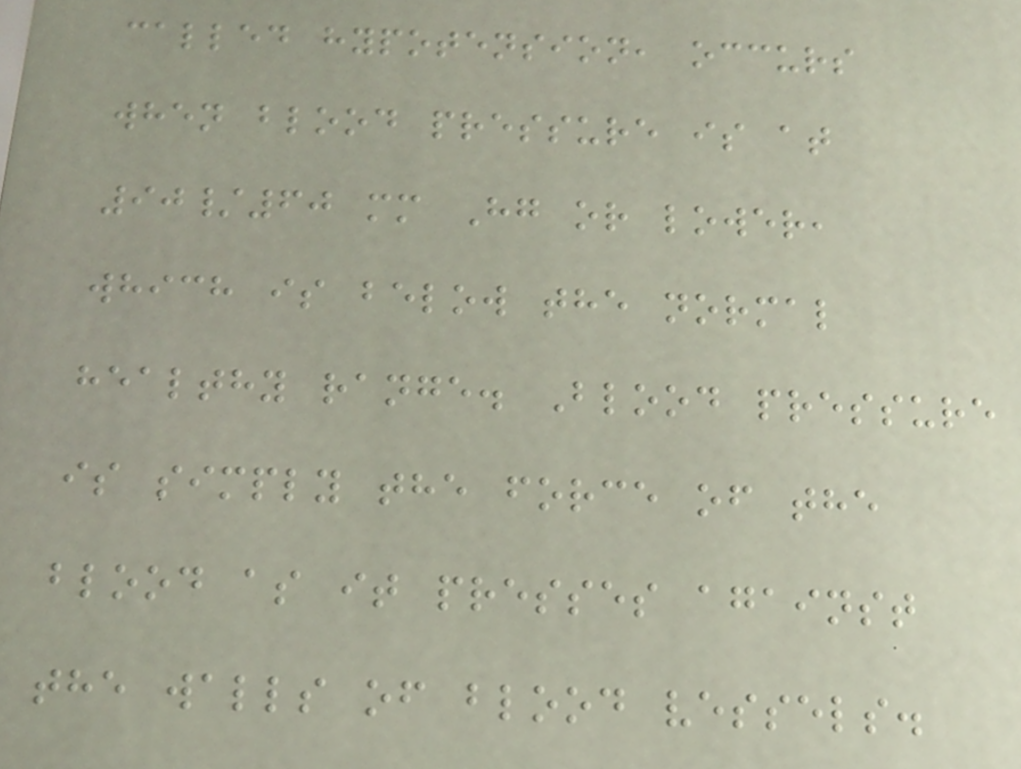called hypotension, occurs
when blood pressure is at
90/60 mm Hg or lower,
which is below the normal
healthy range. Blood pressure
is simply the force of the
blood as it presses against
the walls of blood vessels.
